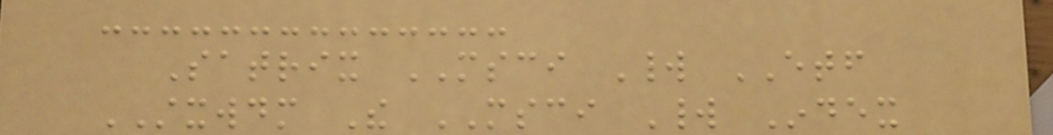Satrix MSCI World ETF
STXWDM The MSCI World Index
